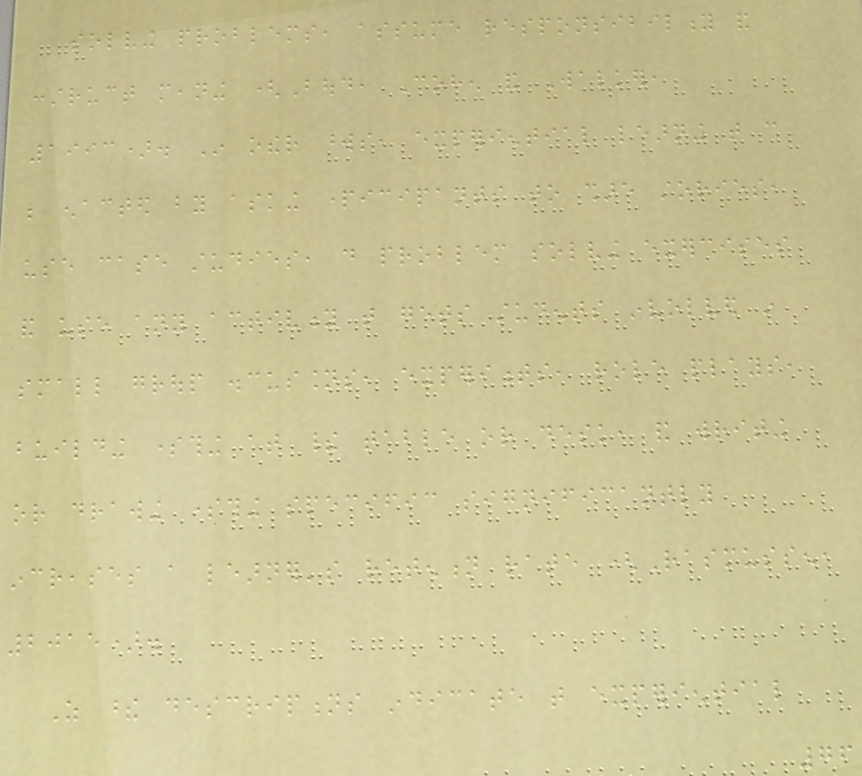solving problems, assume responsibility and
construct meaning (Boud, Cohen and Walker,
1993). In other words, experiential learning that can
be enacted by asking participants to share stories,
use case studies, do problem solving exercises
and use any activity that gets students involved in
small group discussions, experiments, role plays,
building something at their table or desk, and writing
or drawing something specific significantly
increases a learner's retention rate (Rasmussen,
2015).
As these descriptions indicate that experiential
76
